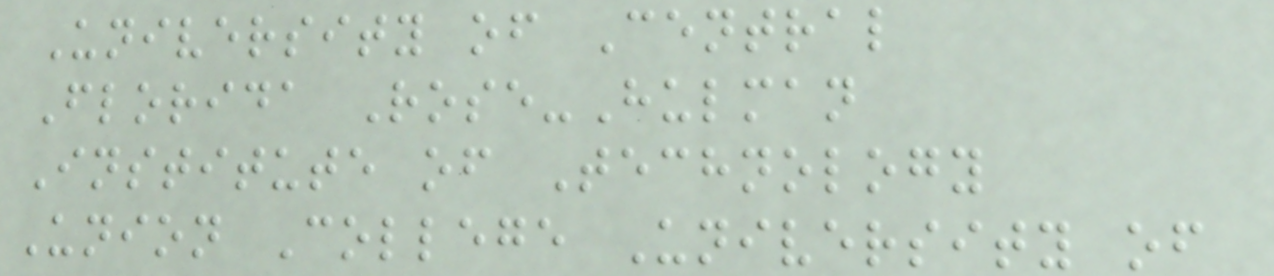University of Central
Florida Rose-Hulman
Institute of Technology
Union College University of
